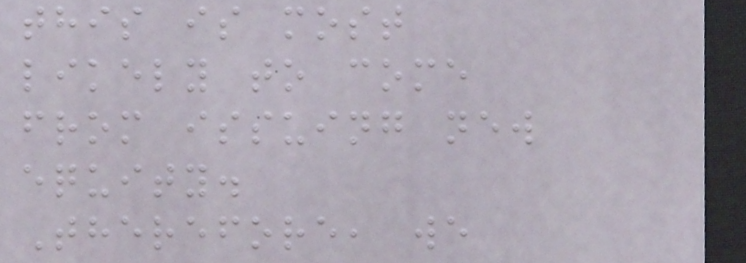this is most
likely to come
from issuing new
equity.
Therefore, we
